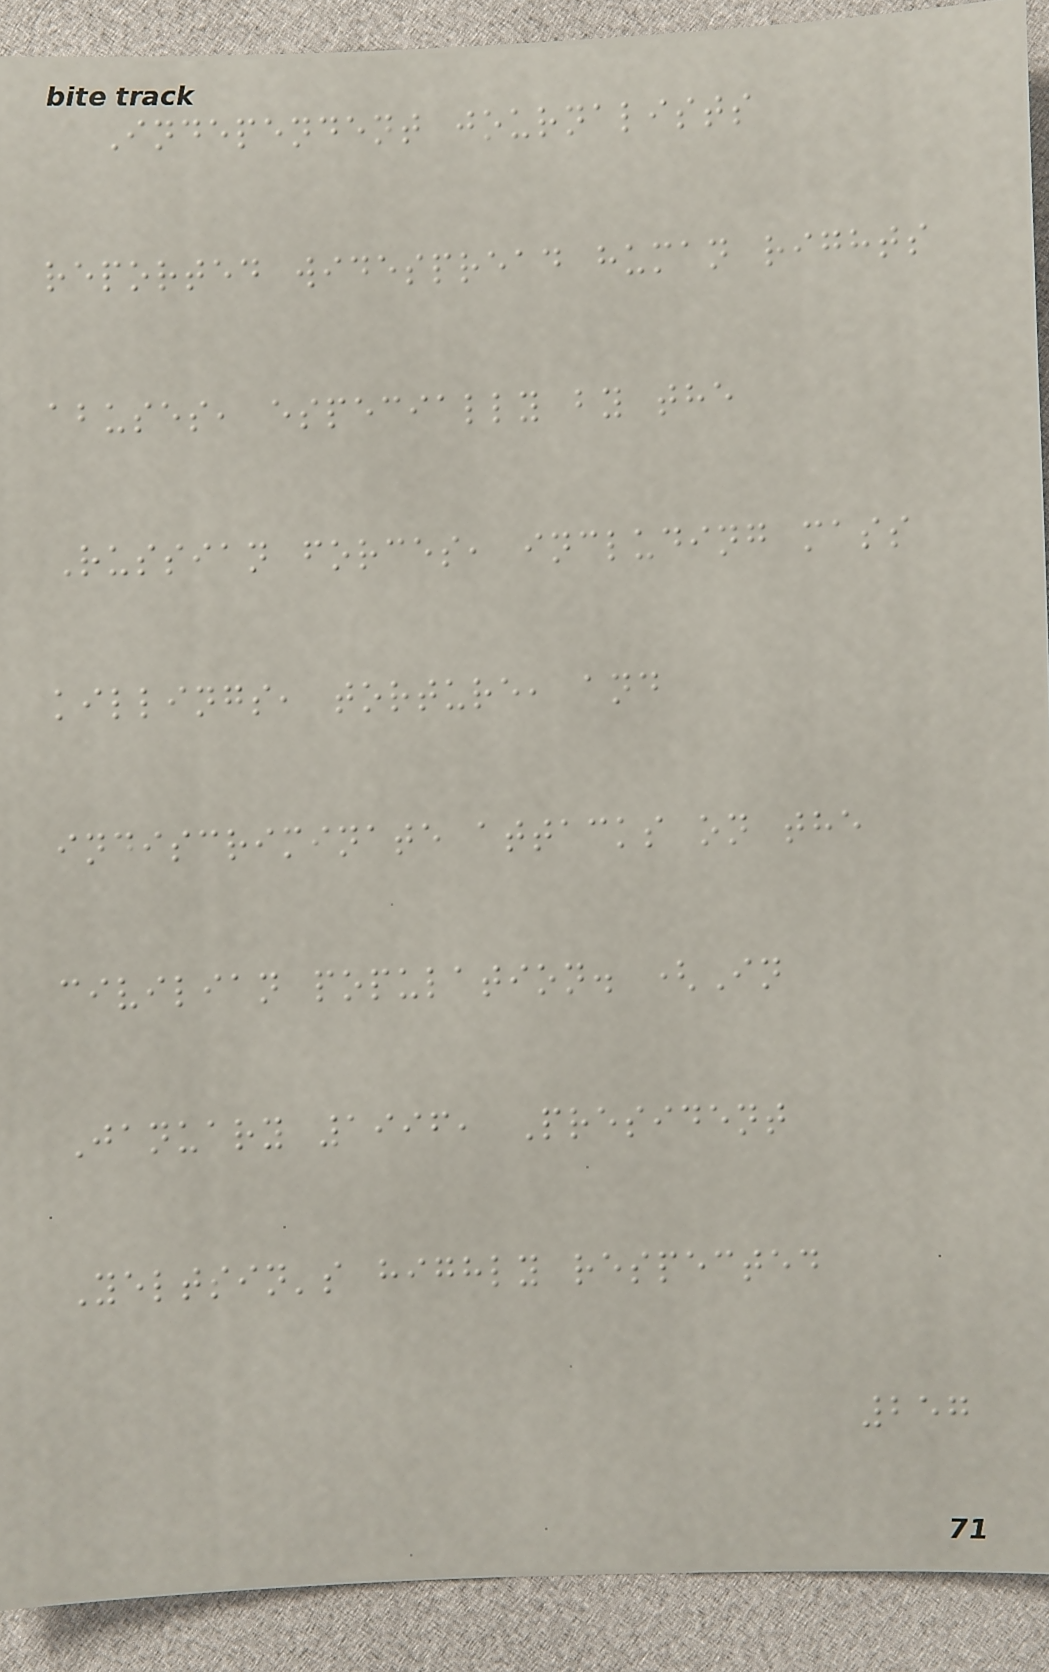Independent journalists
reported widespread human rights
abuses, especially by the
Russian forces, including mass
killings, torture, and
indiscriminate attacks on the
civilian population. (In
January 1996, President
Yeltsin's highly respected
257
